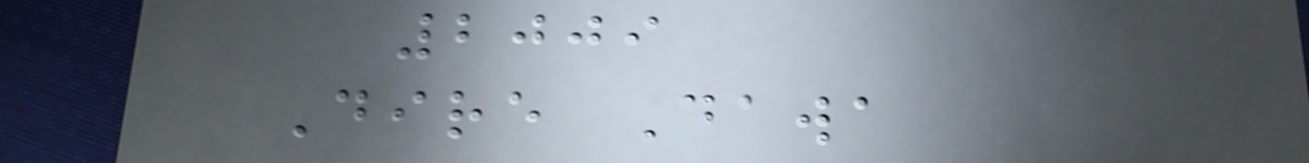2009
Dire Dawa
